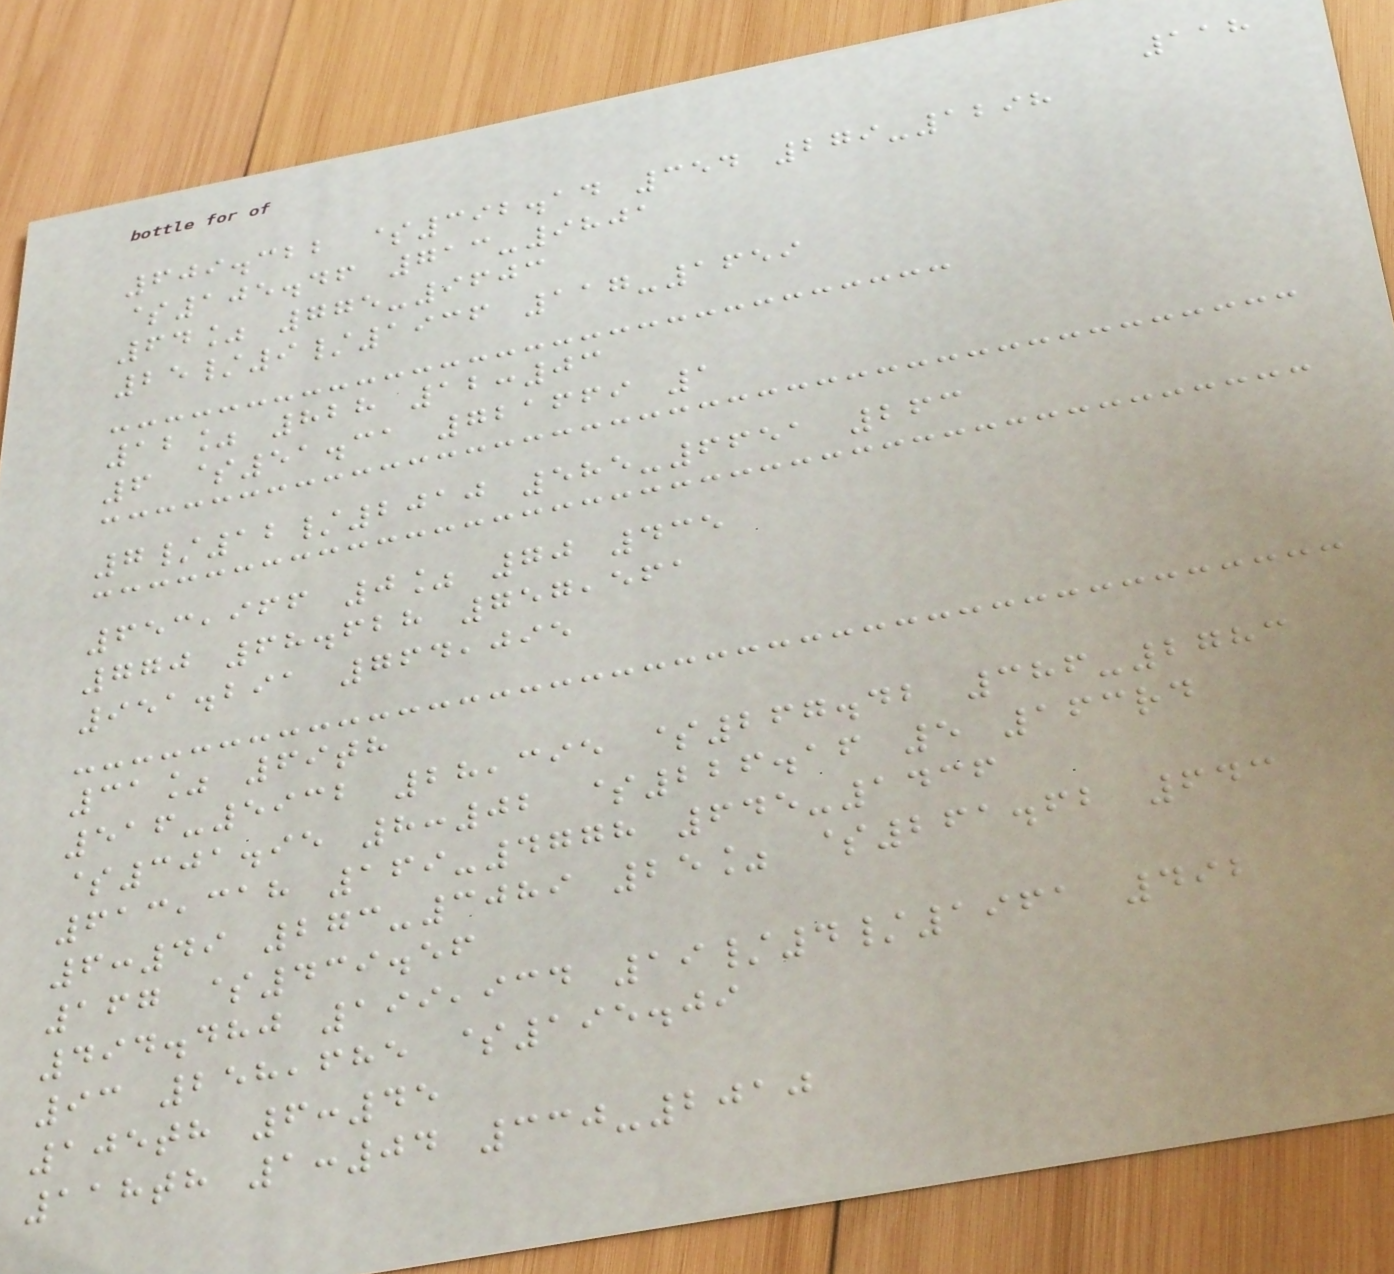118
609.322 $392.14 354 279-1298
$105.46 713-9801
64% 775-9603
25/9/1936 117-1659
12% 828 12:03
6 $51.31 721669 1
7/12/2010 585-6651 263
653,966 0% 70 435
770 68.628 757,561
951.291 764,095
31% 69th
516-5932 28,395 $267.42 386-2783
$301.95 8:02 $226.16 5 163rd
613,318 169-4778 645-1436
6:49 273-3089 25% $261.62 643
167 $439.56
494.480 199,934 19/4/1961 492
93 258,685 $195.09
105th 6:45
118th 1:04 330-2010
